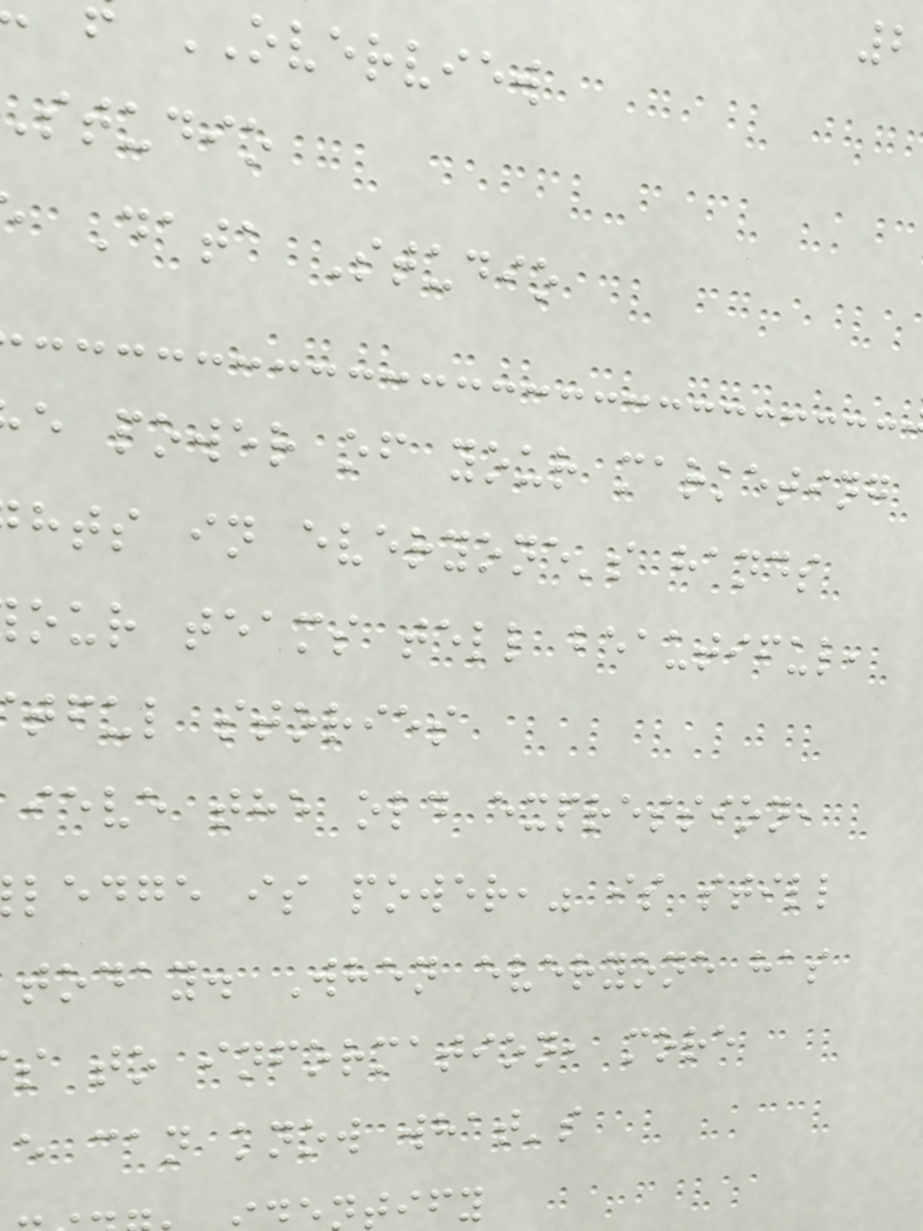overview
studio
Data Studio
e power of your marketing
hts in everyone's hands
our teams tell beautiful,
tful stories
ieve the old expression,
ledge is power," is still
today. When everyone has
s to information, more
e can know what's
